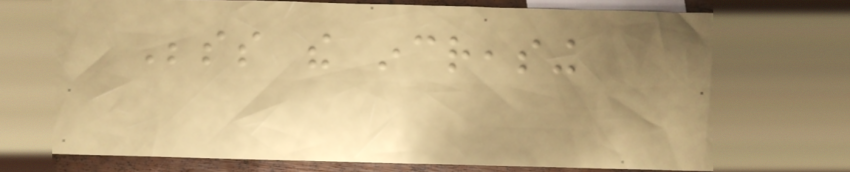Besides the increasing
